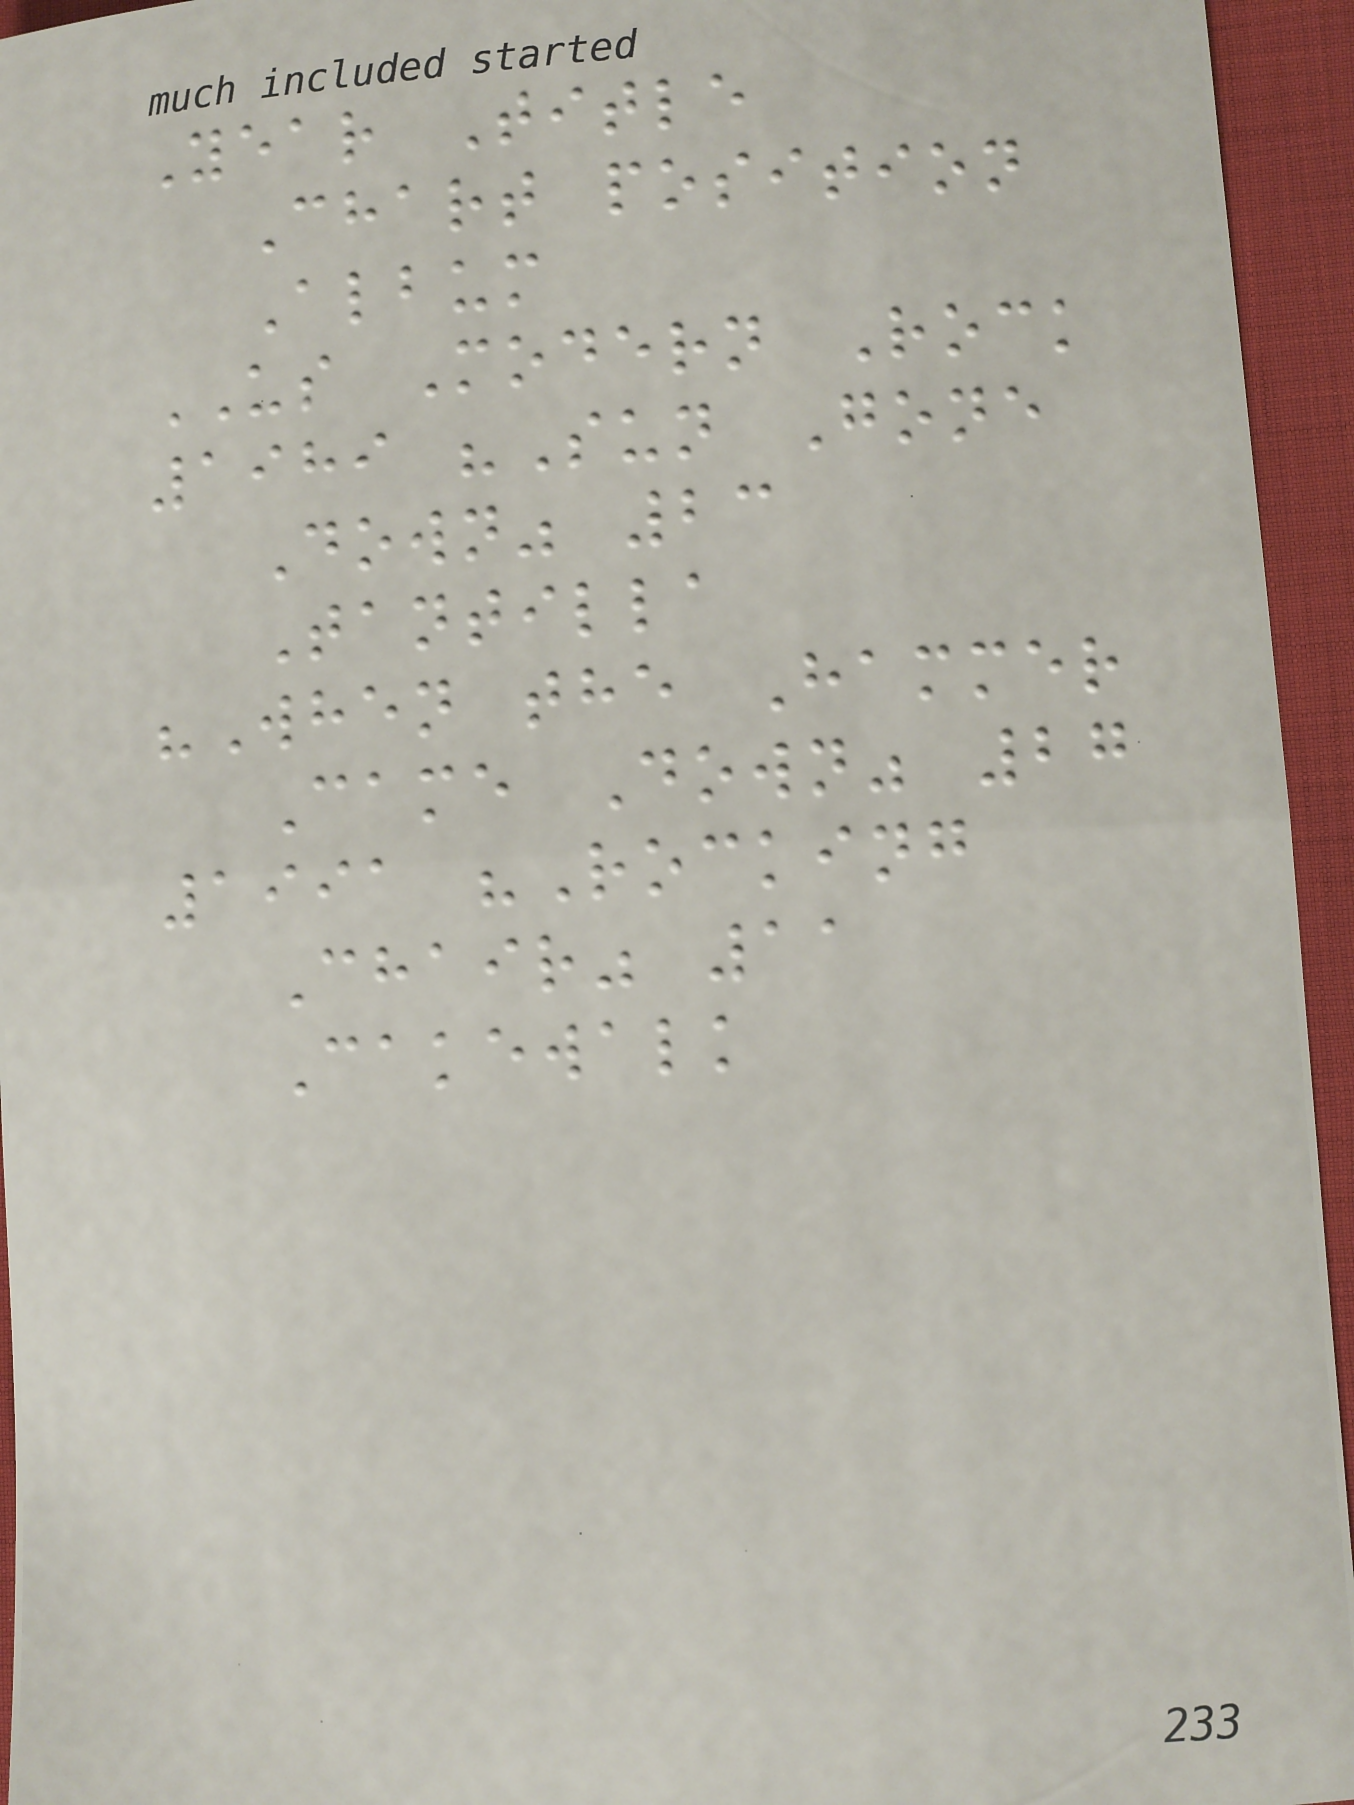Year Title
Chart position
Album
US Modern Rock
1989 "Sun Gone
Down" 23
Tantilla
"When the Hammer
Came Down" 27
1991 "Rocking
Chair" 11
Cakewalk
